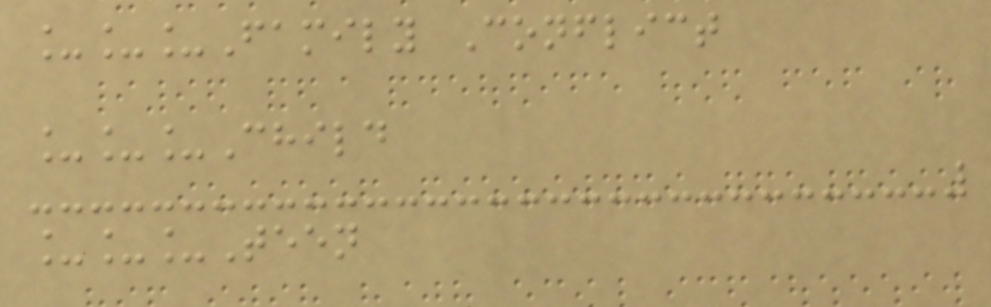___Family Conflict
___Child
___Teen
